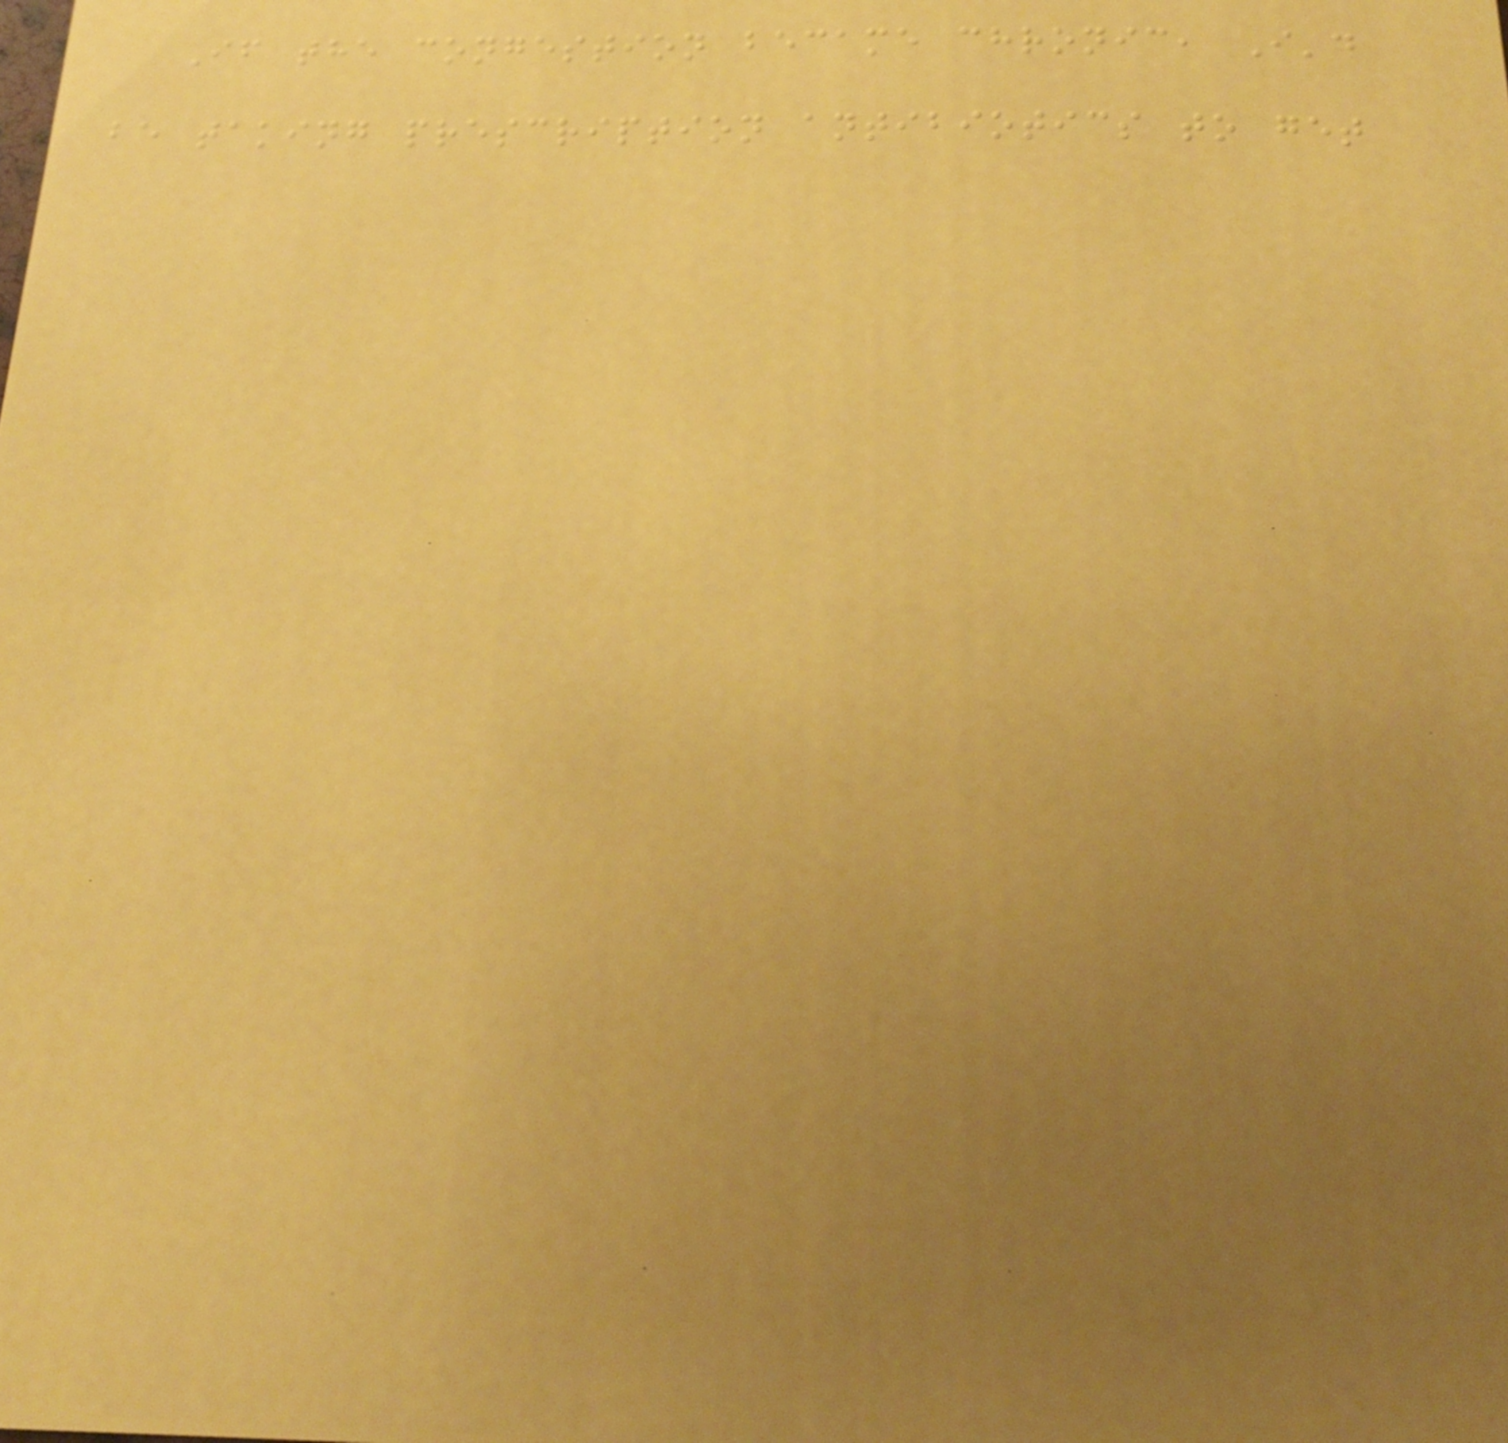If the congestion became chronic, I'd
be taking prescription antibiotics to get
